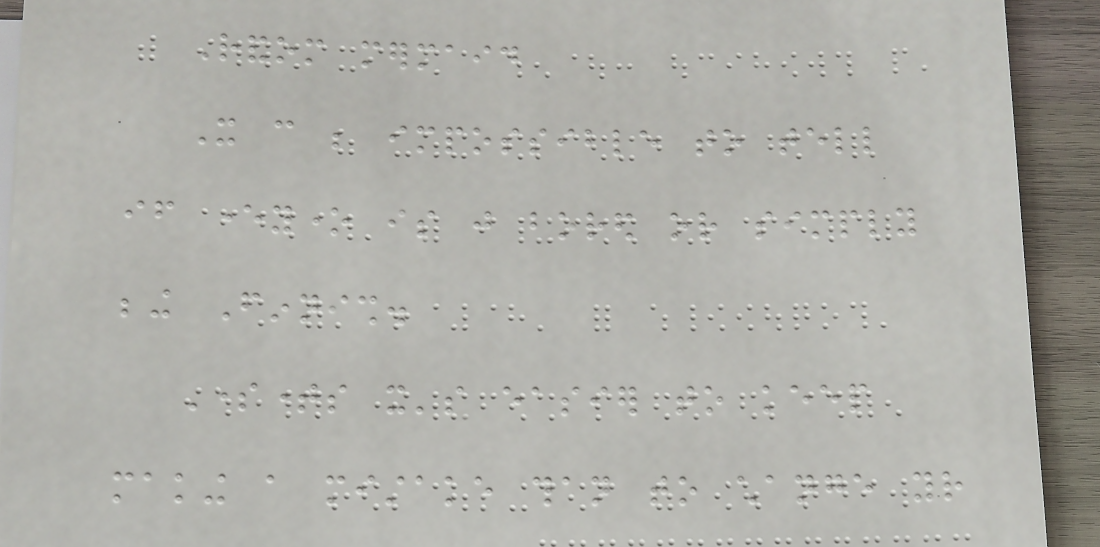Random mermaid
It can be impossible to tell
if everyone is just bored or simply
being Finnish.
Sometimes it's easier to keep
making a mistake than to change your
